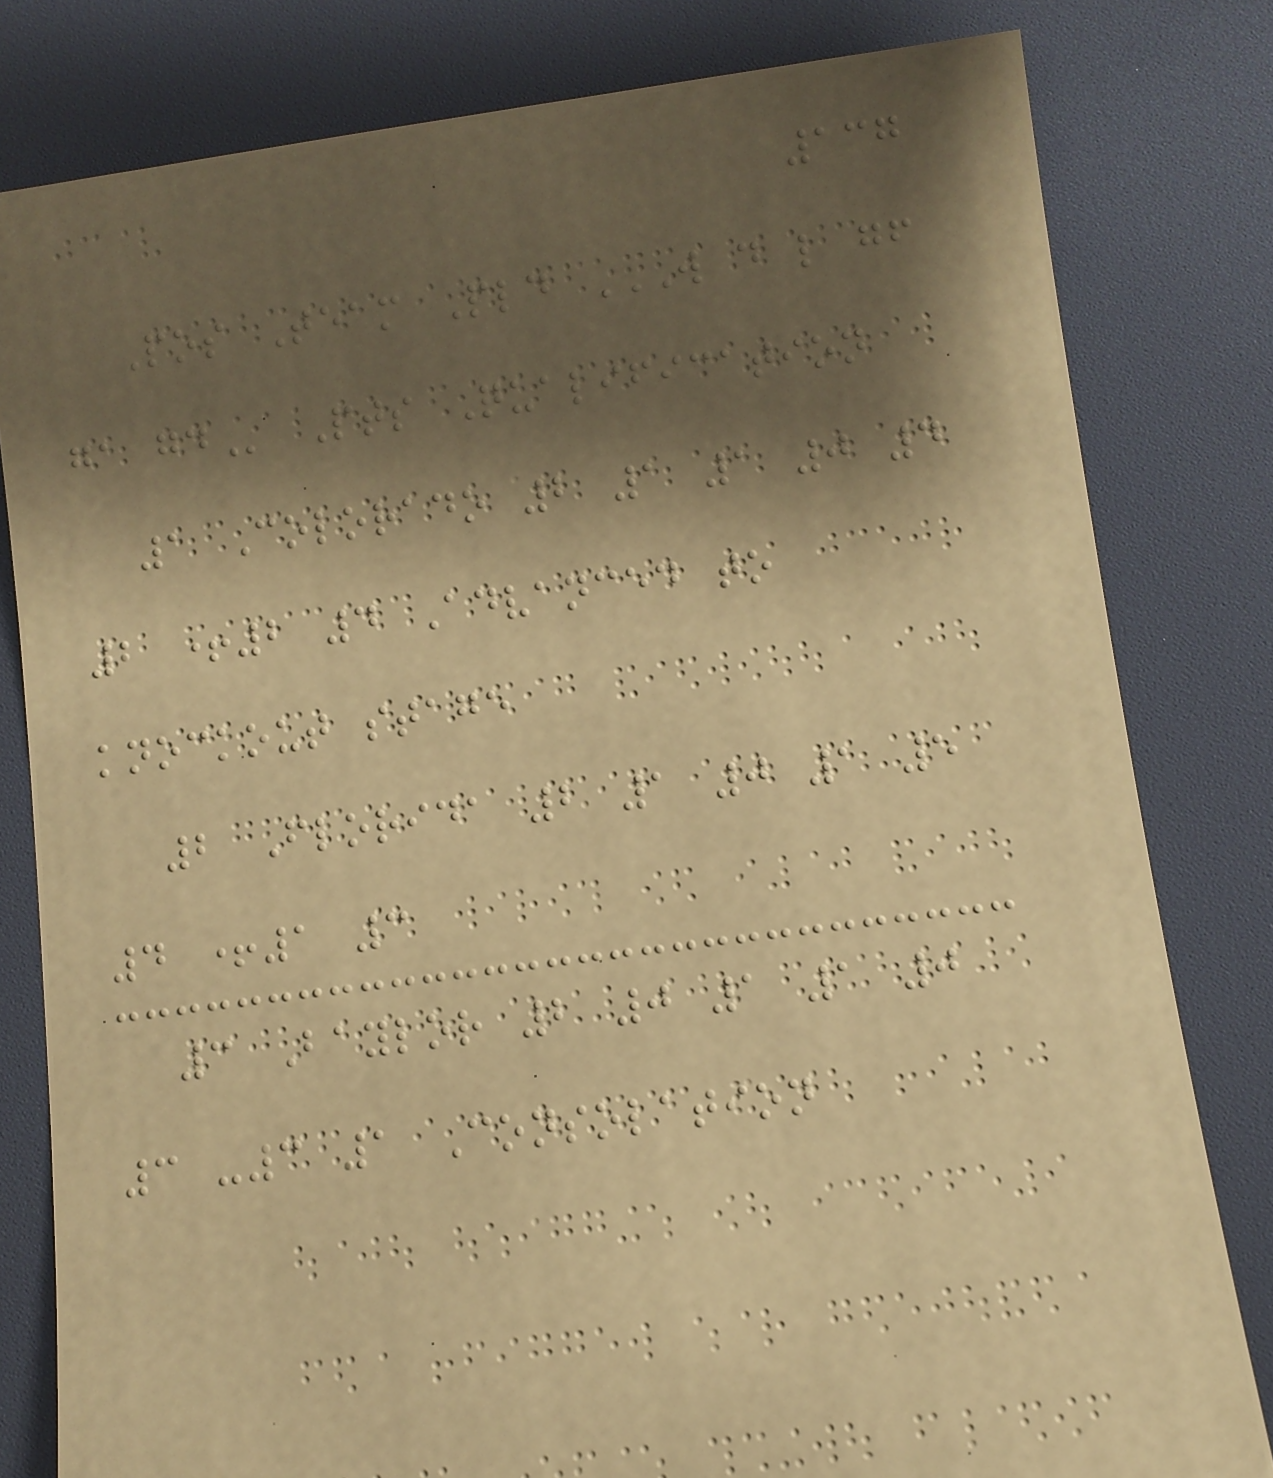137
Pos Team Pld W D L GF
GA GD Pts Qualification
1 Colorado 2 1 1 0 4
2 +2 4 Advanced to
knockout stage
2 Florida 2 1 0 1 5
4 +1 3
3 Baylor 2 0 1 1 0
3 -3 1 Consolation
